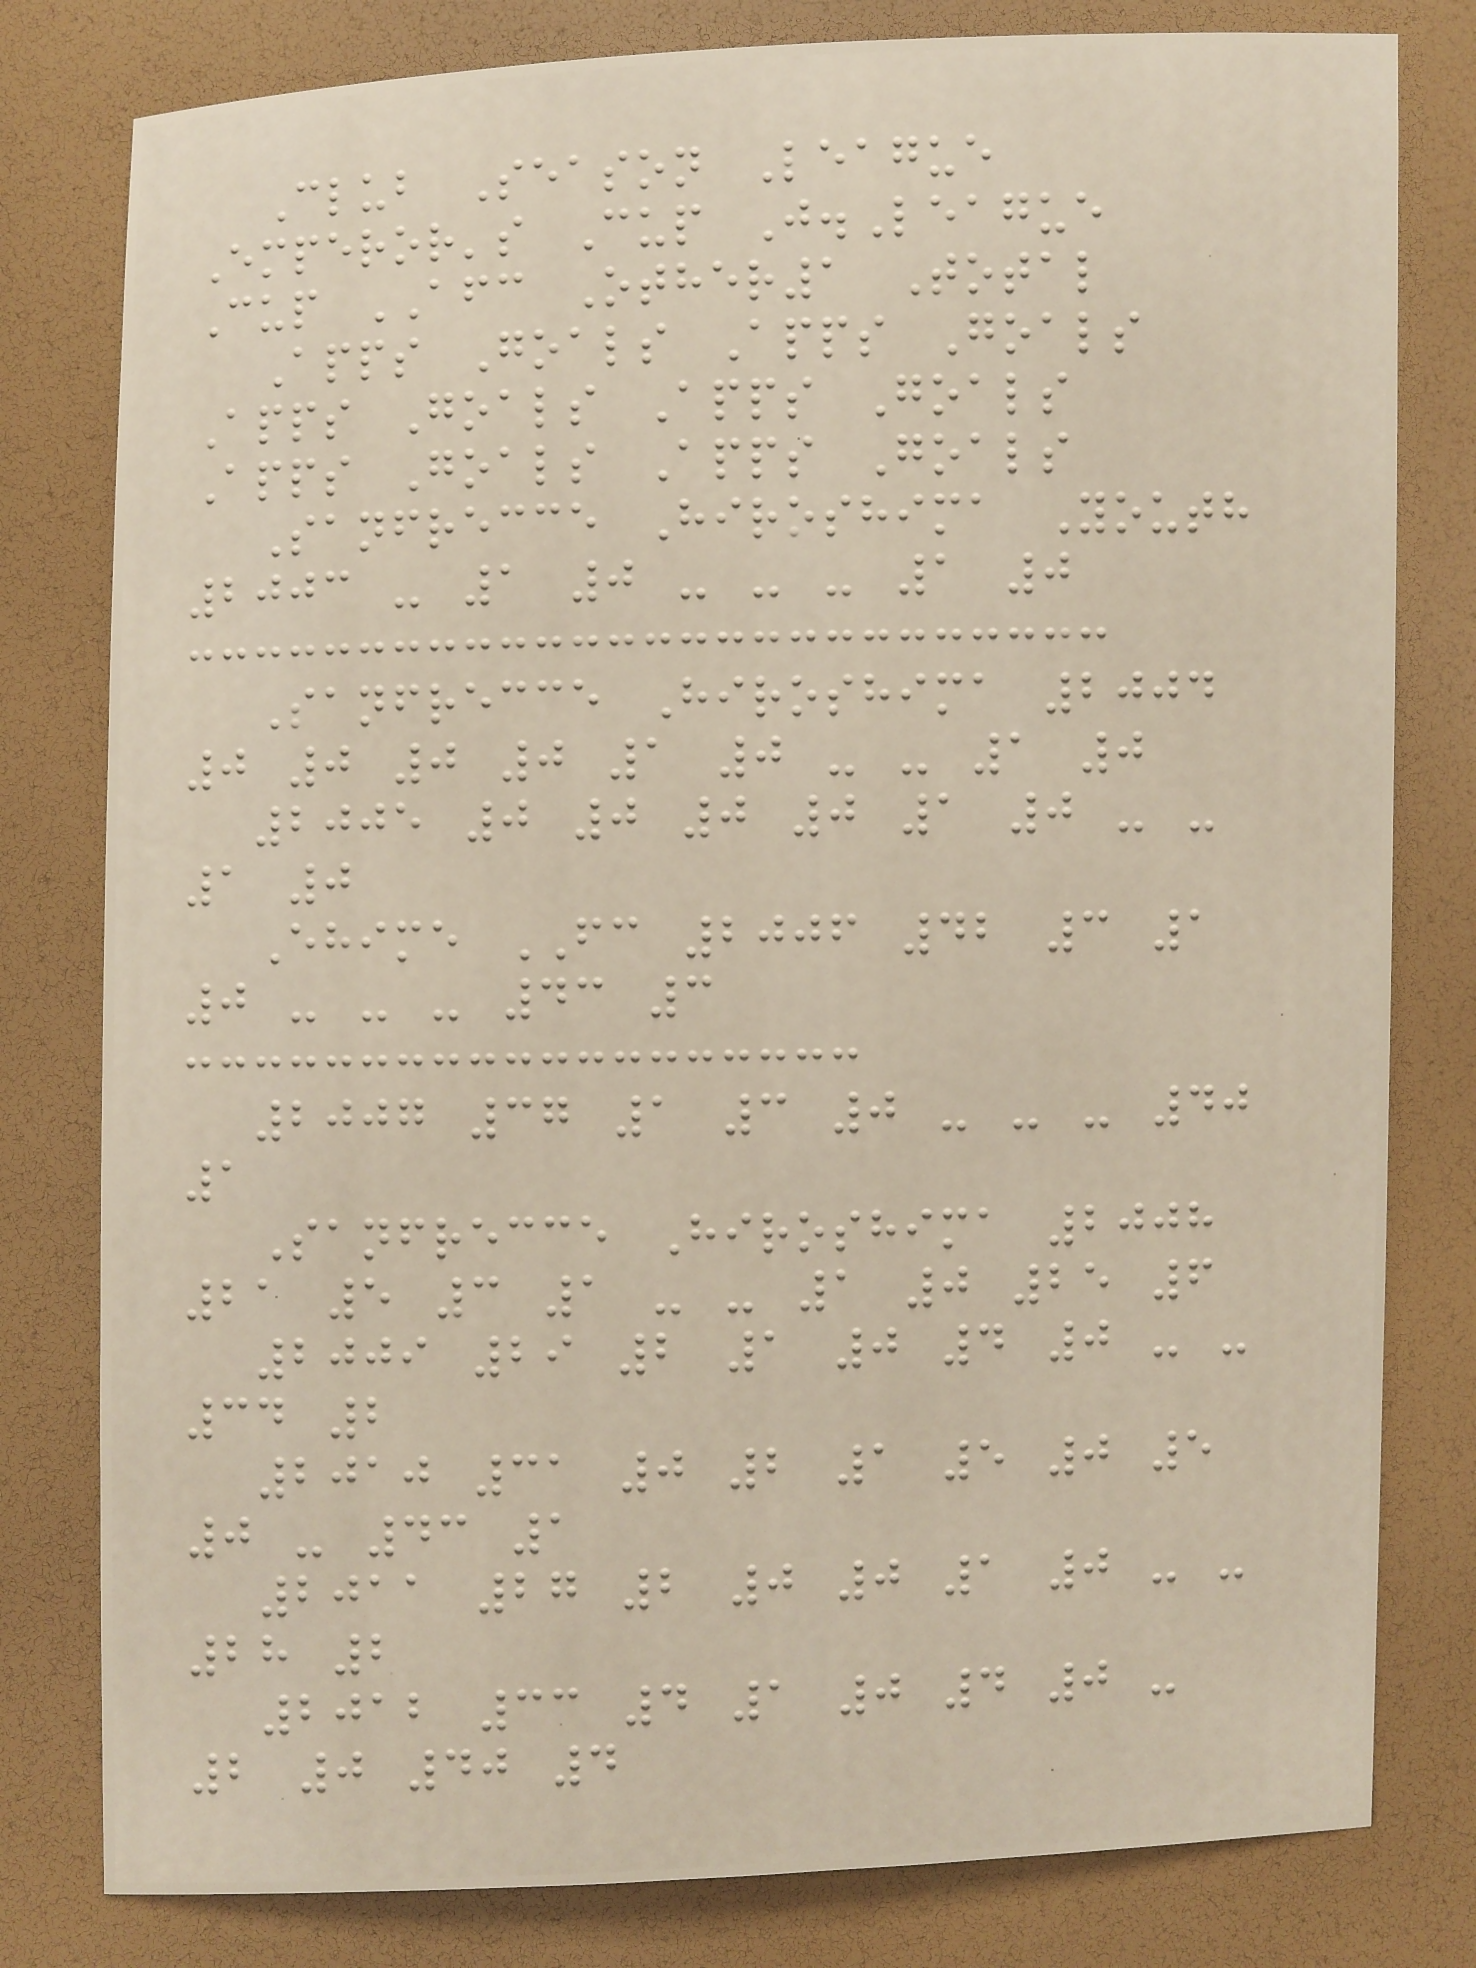Club Season League
Emperor's Cup J.League
Cup AFC Other1 Total
Apps Goals Apps Goals
Apps Goals Apps Goals
Apps Goals Apps Goals
Sanfrecce Hiroshima Youth
2003 - 1 0 - - - 1 0
Sanfrecce Hiroshima 2004
0 0 0 0 1 0 - - 1 0
2005 0 0 0 0 1 0 - -
1 0
Ehime FC 2006 42 3 1
0 - - - 43 3
2007 37 1 3 0 - - - 40
1
Sanfrecce Hiroshima 2008
21 5 3 1 - - 1 0 25 6
2009 29 2 1 0 4 0 - -
34 2
2010 31 0 2 1 5 0 5
0 - 43 1
2011 27 2 0 0 1 0 - -
28 2
2012 33 4 1 0 4 0 -
2 0 40 4
